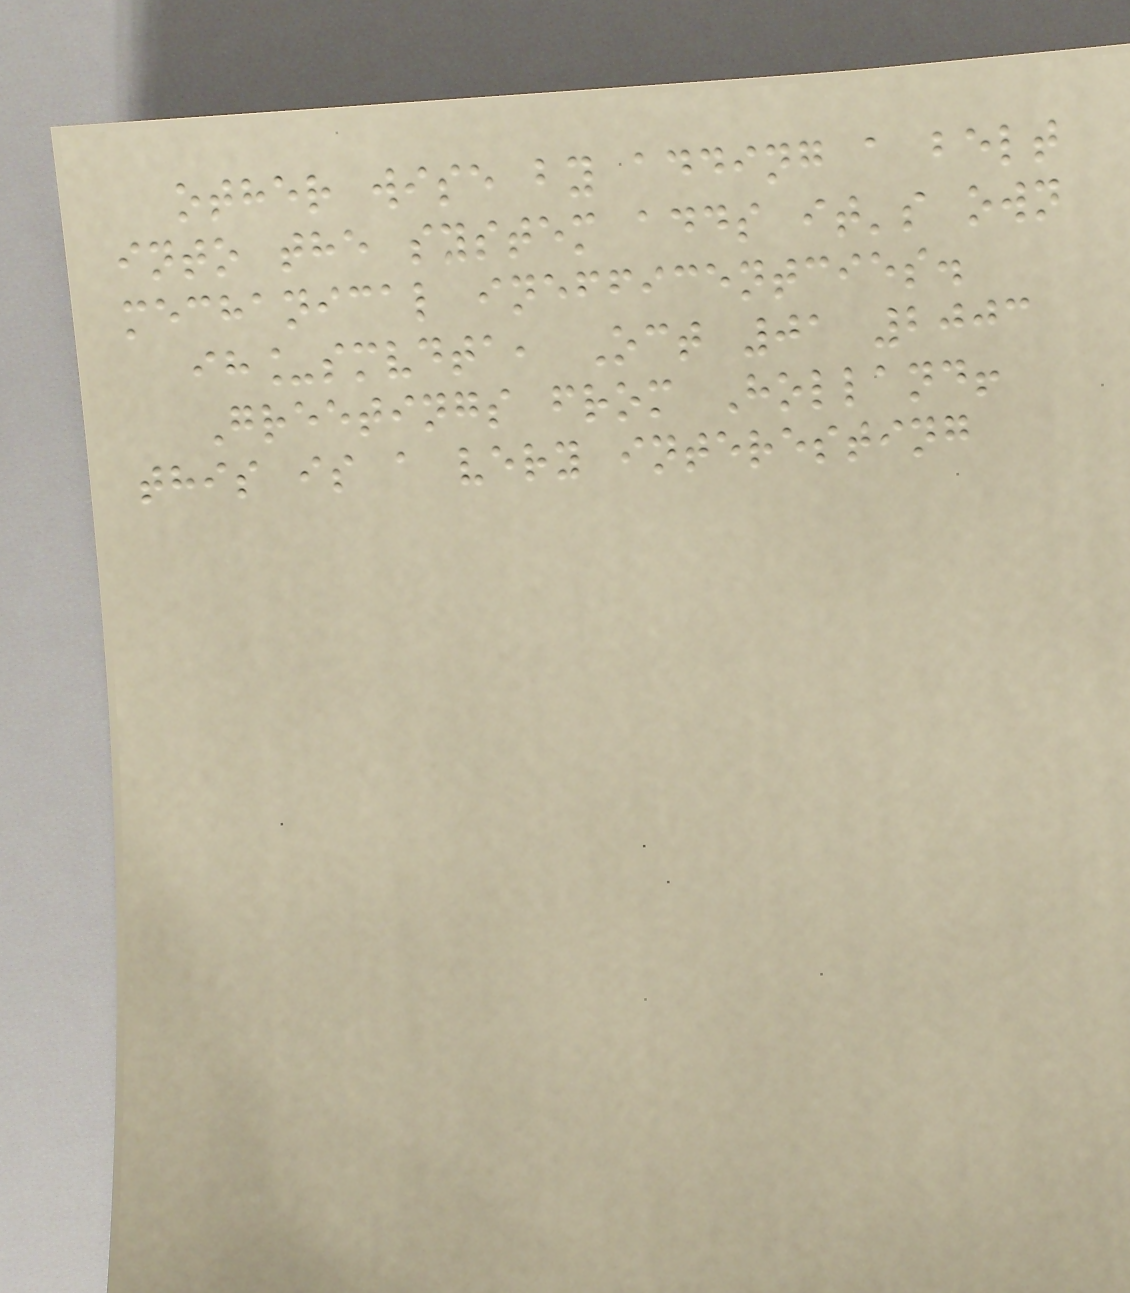other wise by adding a belt
into the system adds it's own
mechanical inefficentcies.
ih_smvdta, Oct 01 2003
Greetings from Holland!
this is a very interesting
